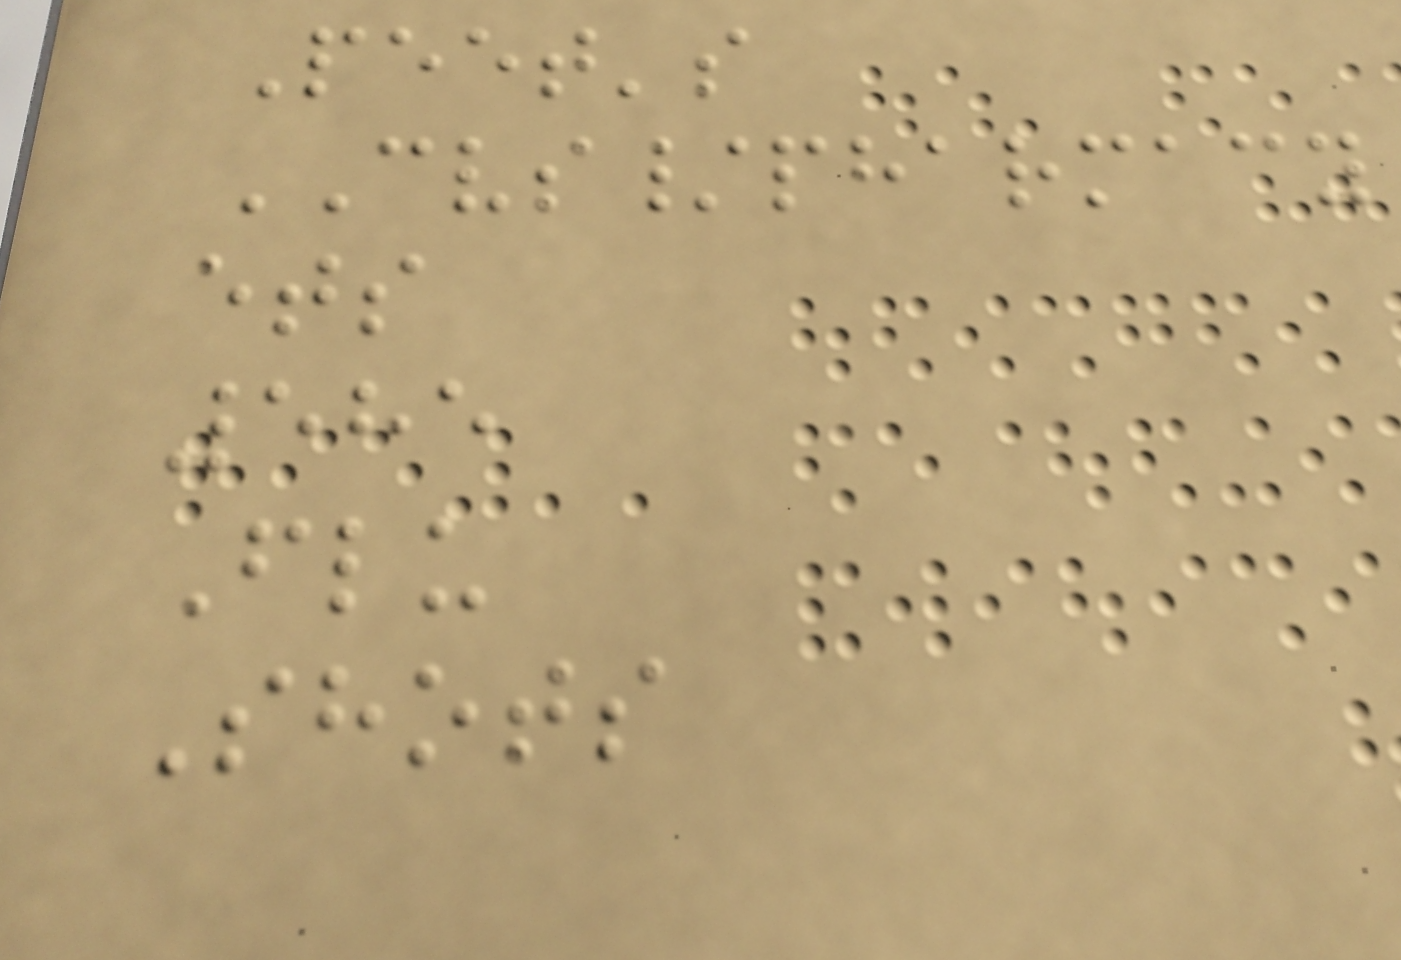Peet's
CVS/pharmacy
ets
585
Flu
Shots
